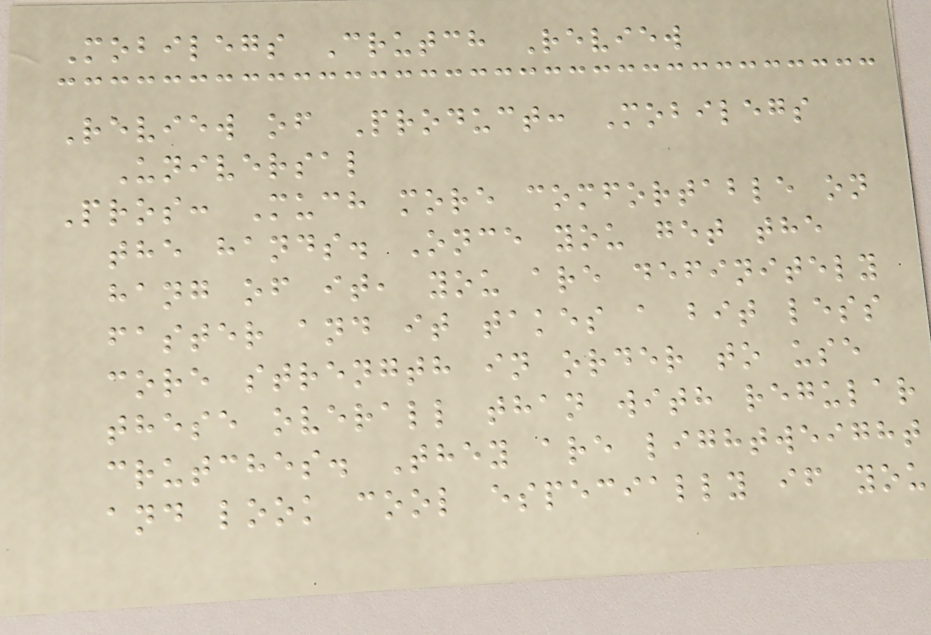Mobilegs Crutch Review
Review of Product: Mobilegs
Universal
Pros: Much more comfortable on
the hands. Once you get the
hang of it, you are definitely
faster and it takes a bit less
core strength in order to use
these overall than with regular
crutches. They are lightweight
and look cool especially if you
